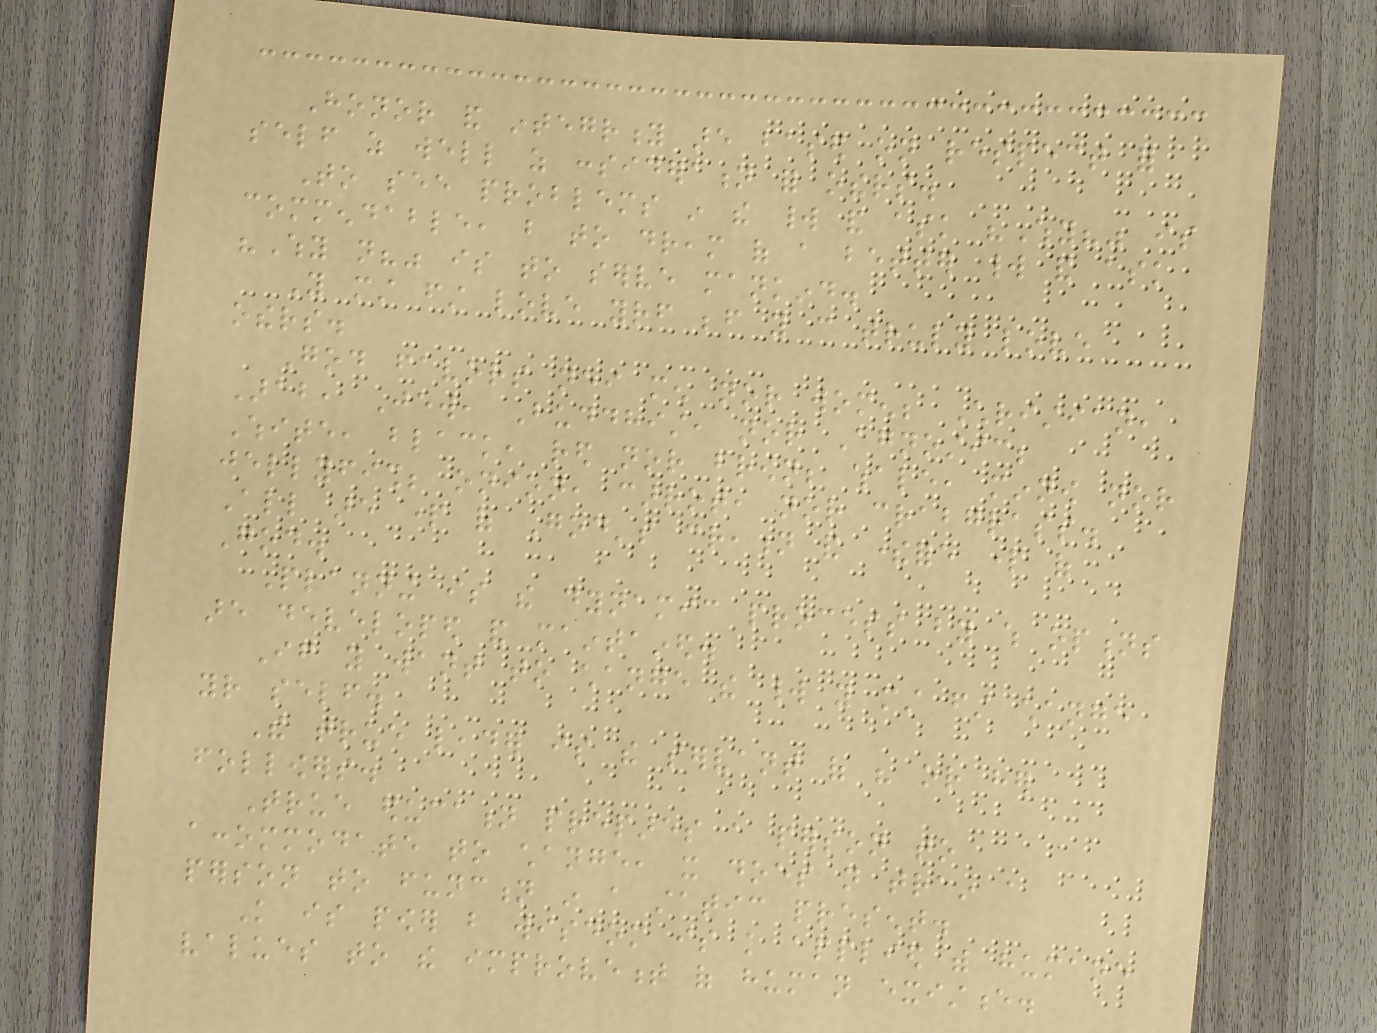Honor and integrity are based on respect for
self as well as consideration for others.
To see problems in the world and ask "Why?" is
commendable, but to dream of a better world and ask
"Why not?" is to serve mankind.
You must first love yourself before you can truly love
others.
God favors neither men nor women; Christian,
Arab, Jew, Buddhist, nor Agnostic;
White, black, red nor brown; whale, minnow nor
jellyfish; onion, carrot, nor crabgrass.
All are part of God's creation and therefore part of
God.
Planning is the dynamic process by which options
are developed and maintained.
If you want to change the world you must first change
your self.
The true leader is the servant of his or her
followers.
True education prepares a person to
accommodate to change, it does not train a
person to function in a static present.
Knowledge is power but wisdom is knowledge applied with humane
values to the improvement of human existence.
